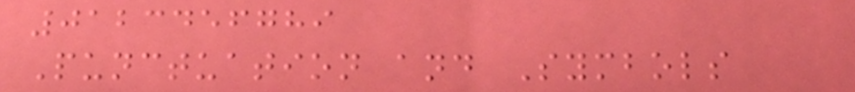0123456789
Punctuation and Symbols
